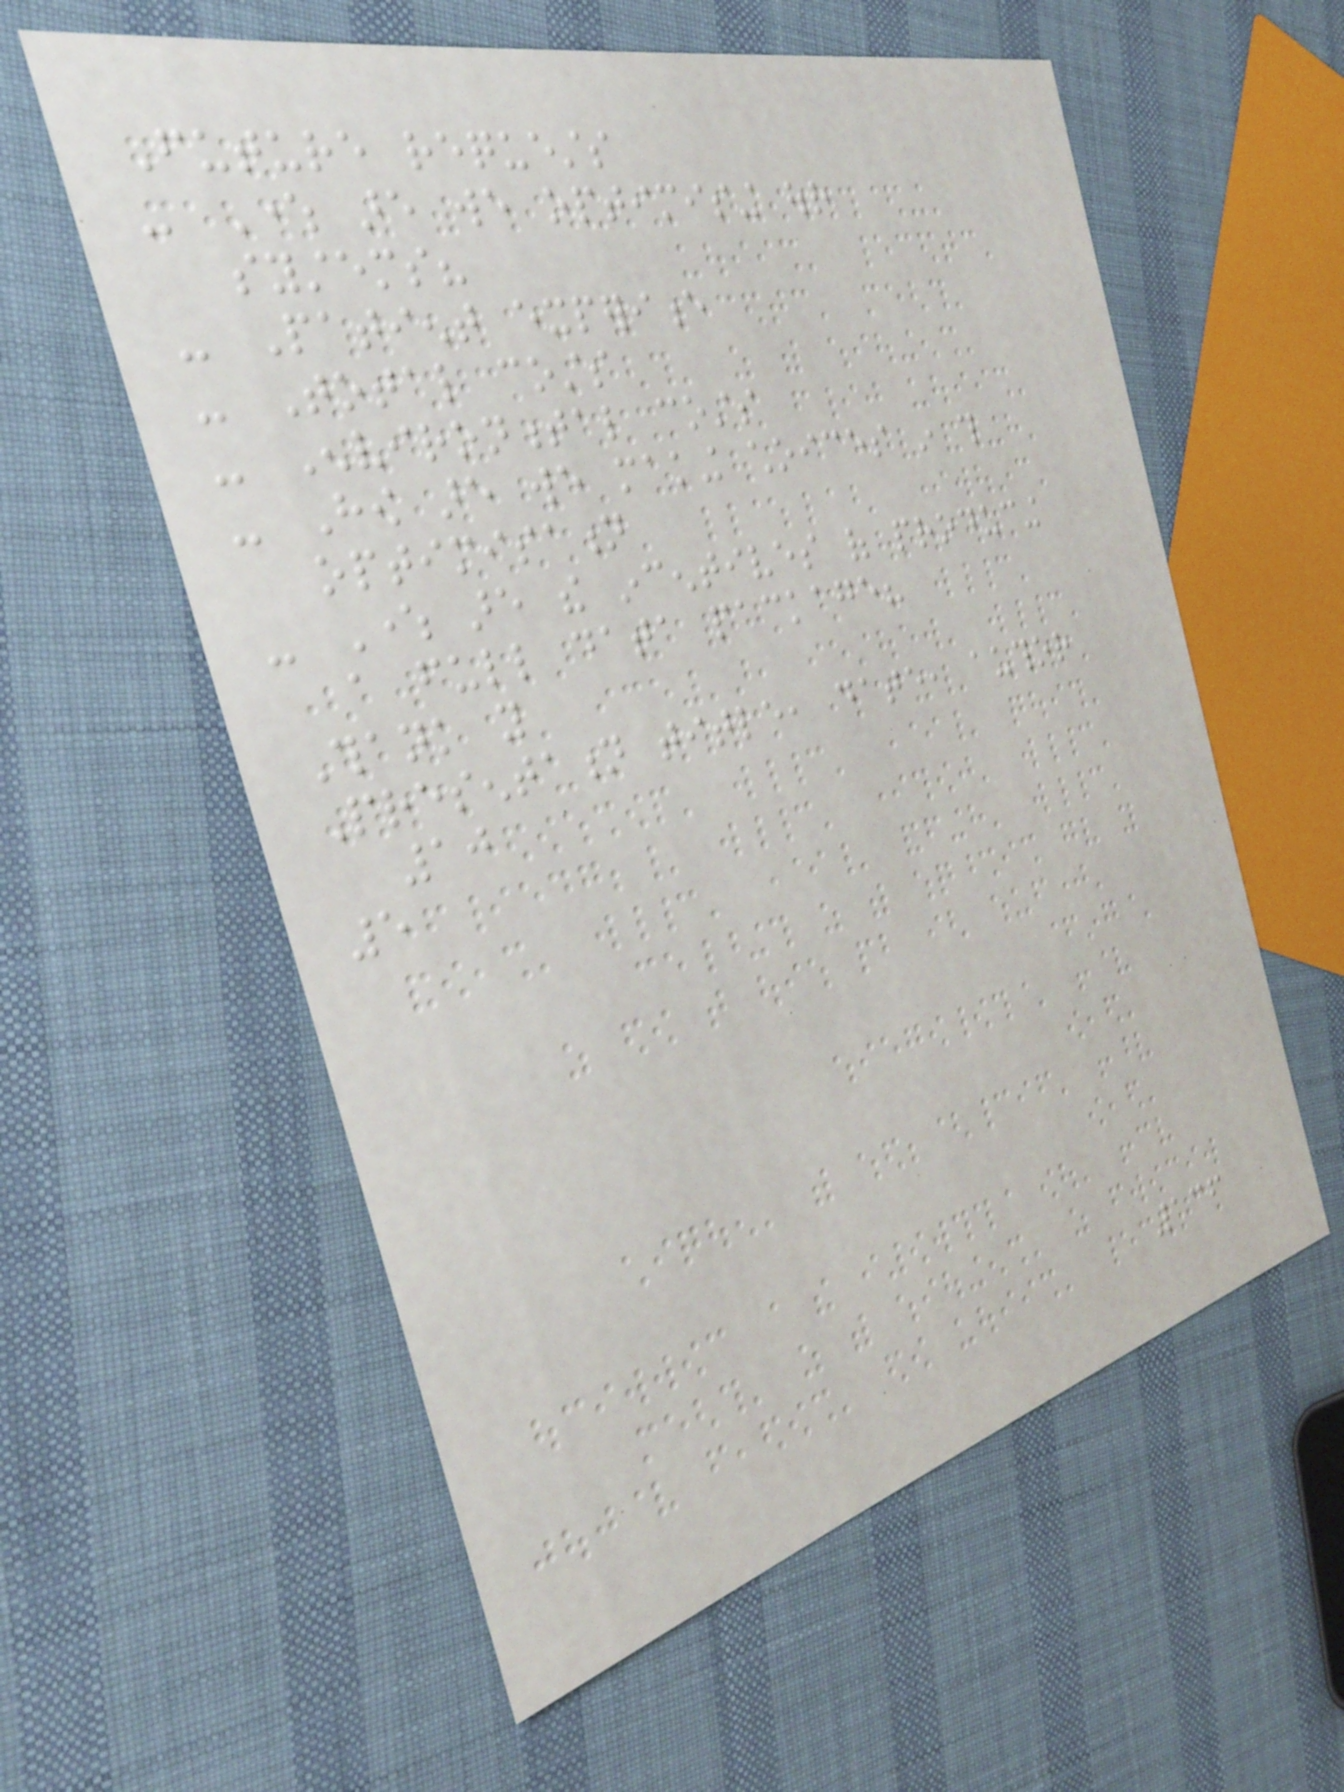Future requests
- Where are we optimising our
systems?
- Patient experience
- Total costs
- Environmental costs
- How are we making choices in this
optimisation
- Where are the incentives of producing
a full data package?
Thank you
Presentation title, date, author
10
5
136
